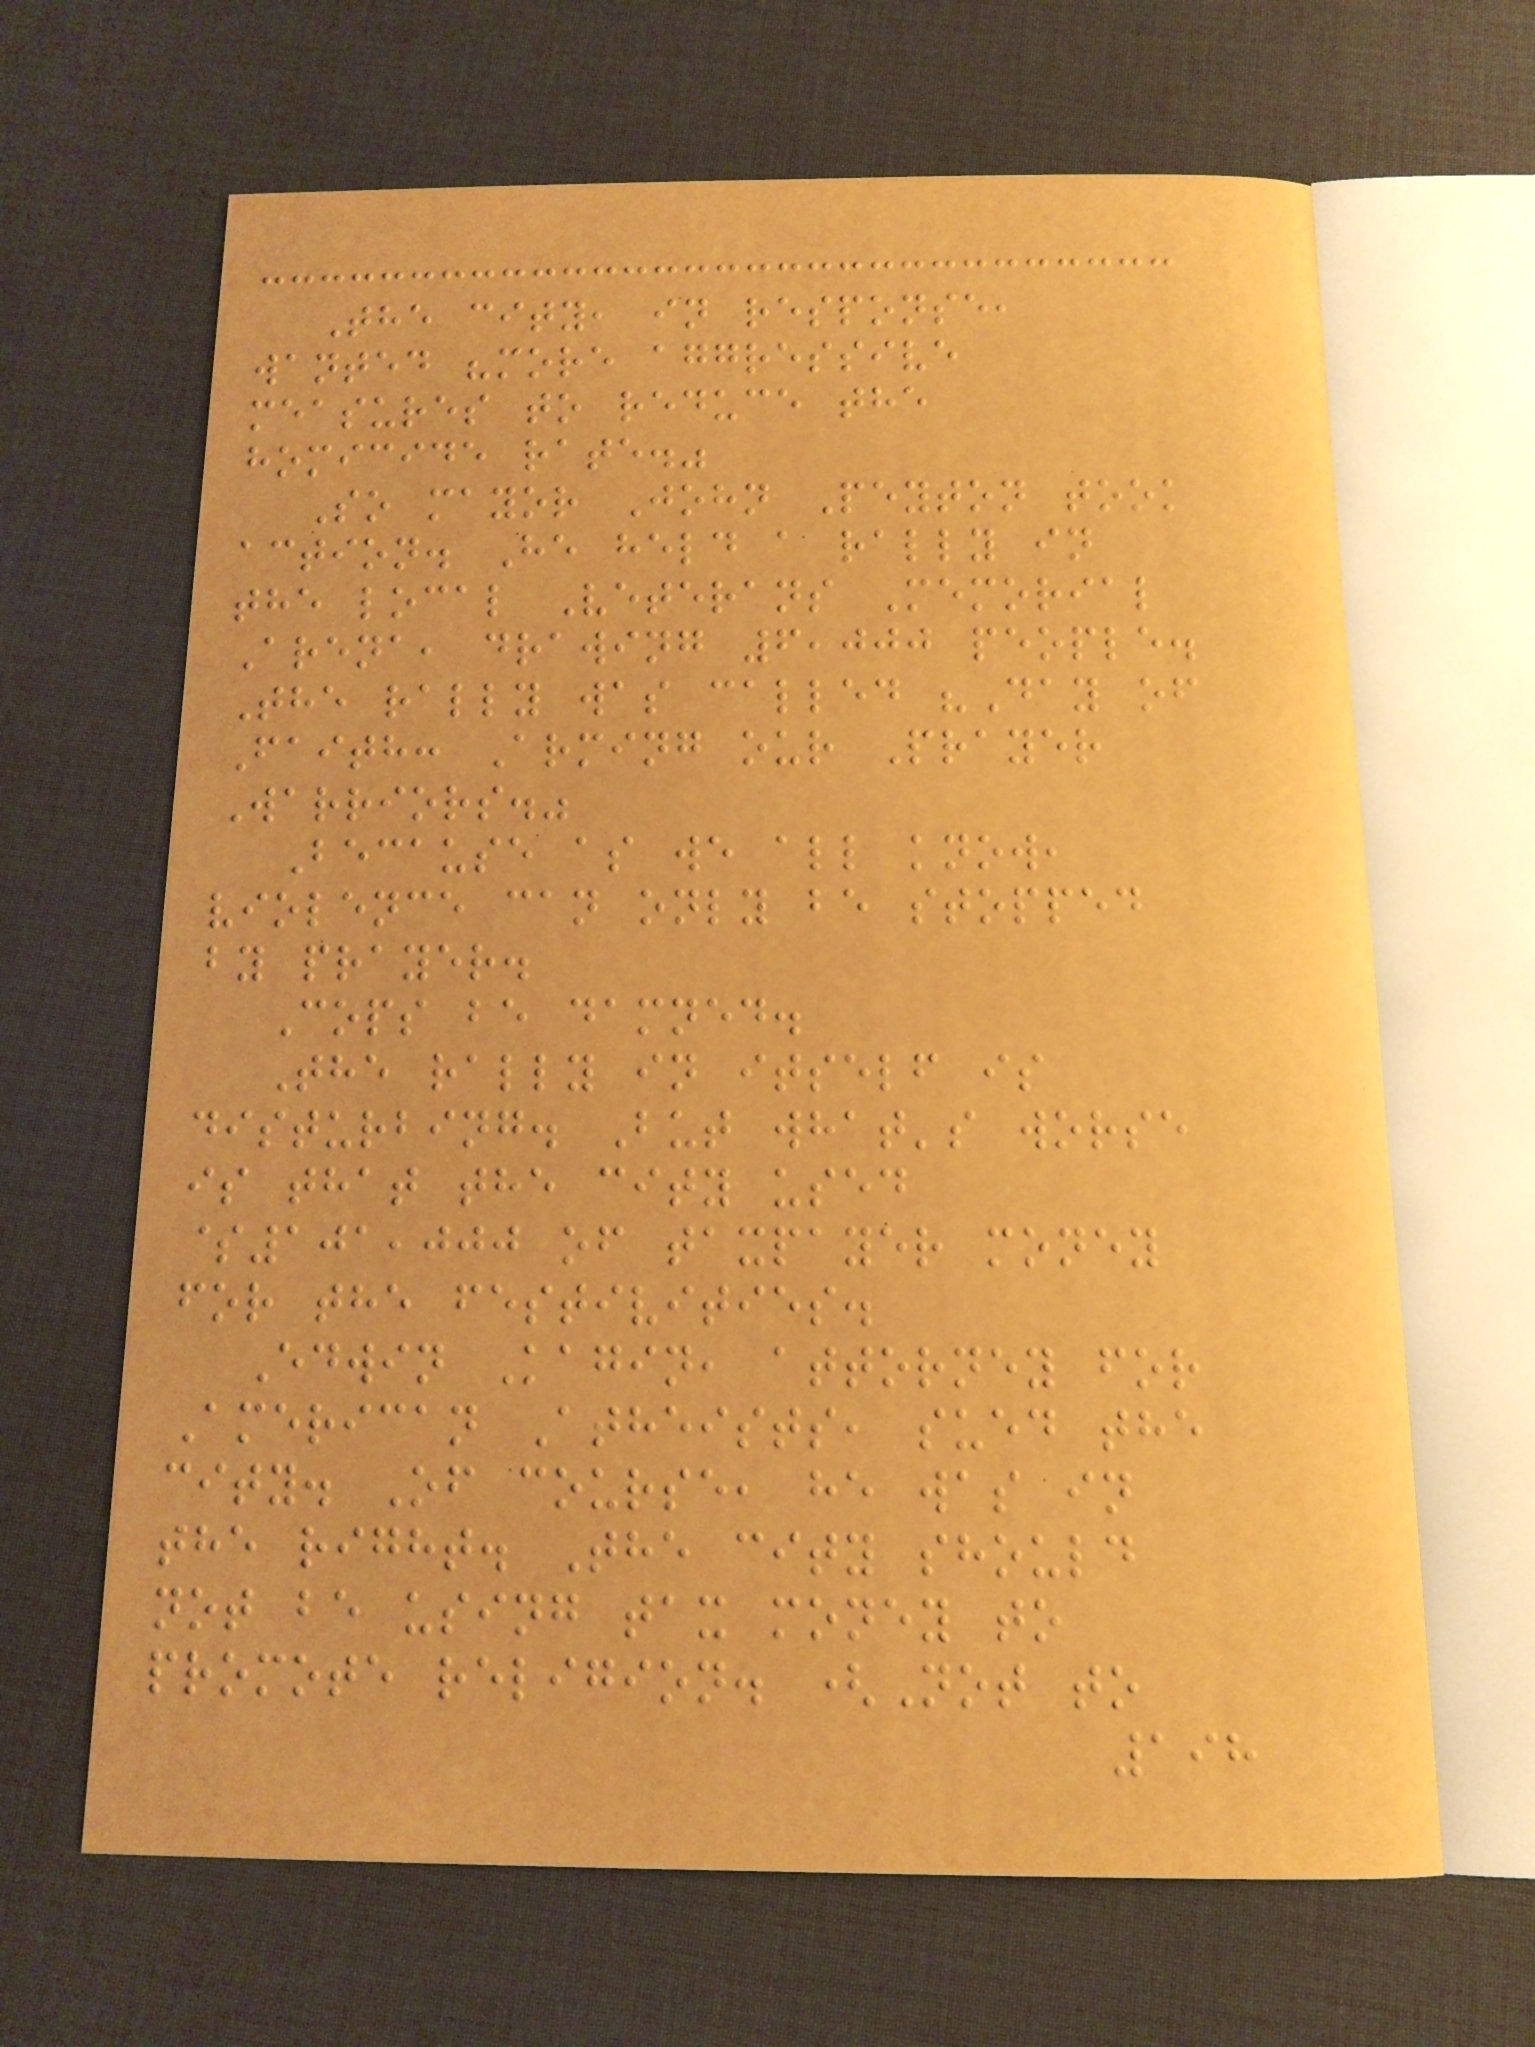The city, in response,
wanted "more aggressive
measures to reduce the
homicide rate."
So mayor John Peyton took
action. He held a rally in
the local Veterans Memorial
Arena, drawing 6,000 people.
The rally was called "Day of
Faith: Arming our Prayer
Warriors."
Because as we all know,
violence can only be stopped
by prayer.
Cops be damned.
The rally in itself is
disturbing. But what's worse
is that the city used
$101,000 of taxpayer money
for the festivities.
Edwin Kagin, attorney for
American Atheists, sued the
city. Of course, he was in
the right. The city should
not be using tax money to
promote religion. (Not to
198
